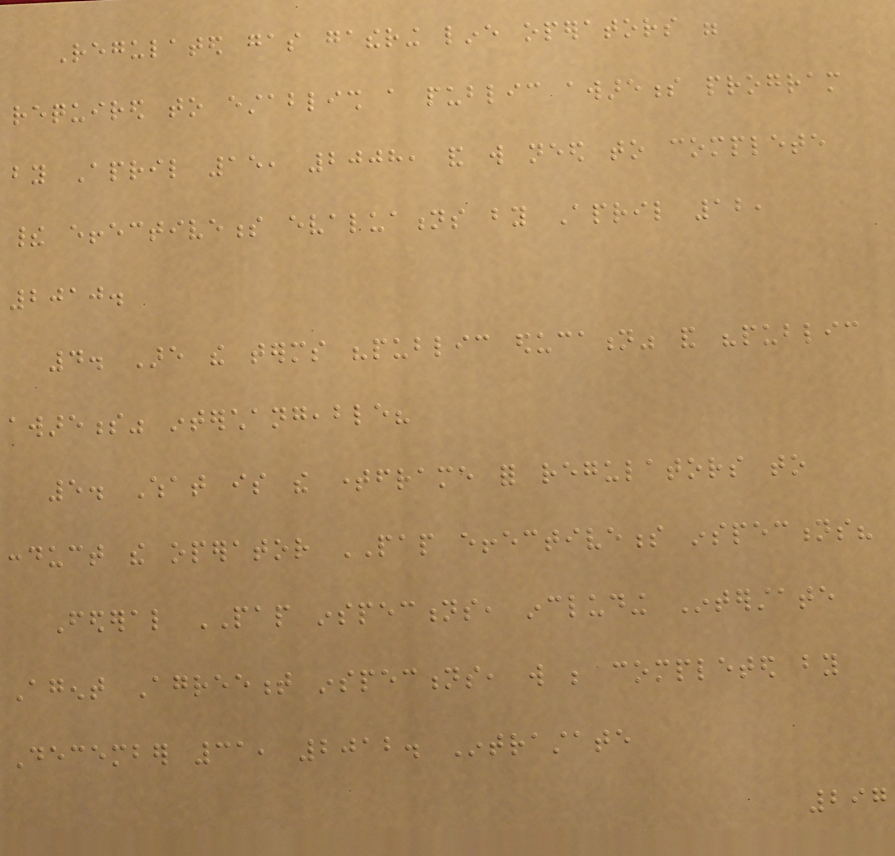Regulated gas gathering line operators were
required to establish a public awareness program
by April 15, 2008, and will need to complete
their effectiveness evaluations by April 12,
2010.
4. Are the terms "public education" and "public
awareness" interchangeable?
5. What is the timeframe for regulators to
conduct the operator PAP effectiveness inspections?
Federal PAP inspections, including Interstate
Agent Agreement inspections, will be completed by
December 31, 2012. Intrastate
297
